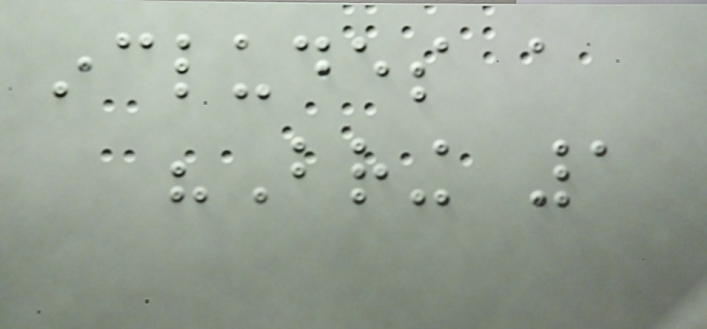includes a
"Bring 1
